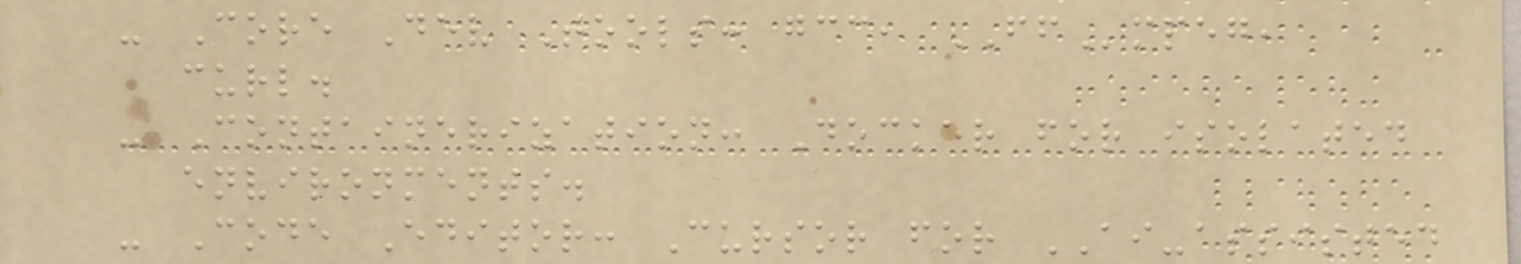- Core Dev Tools: gcc, FFmpeg,
curl.
- Containerization: Docker for isolated
environments.
- Code Editor: Cursor for AI-assisted
